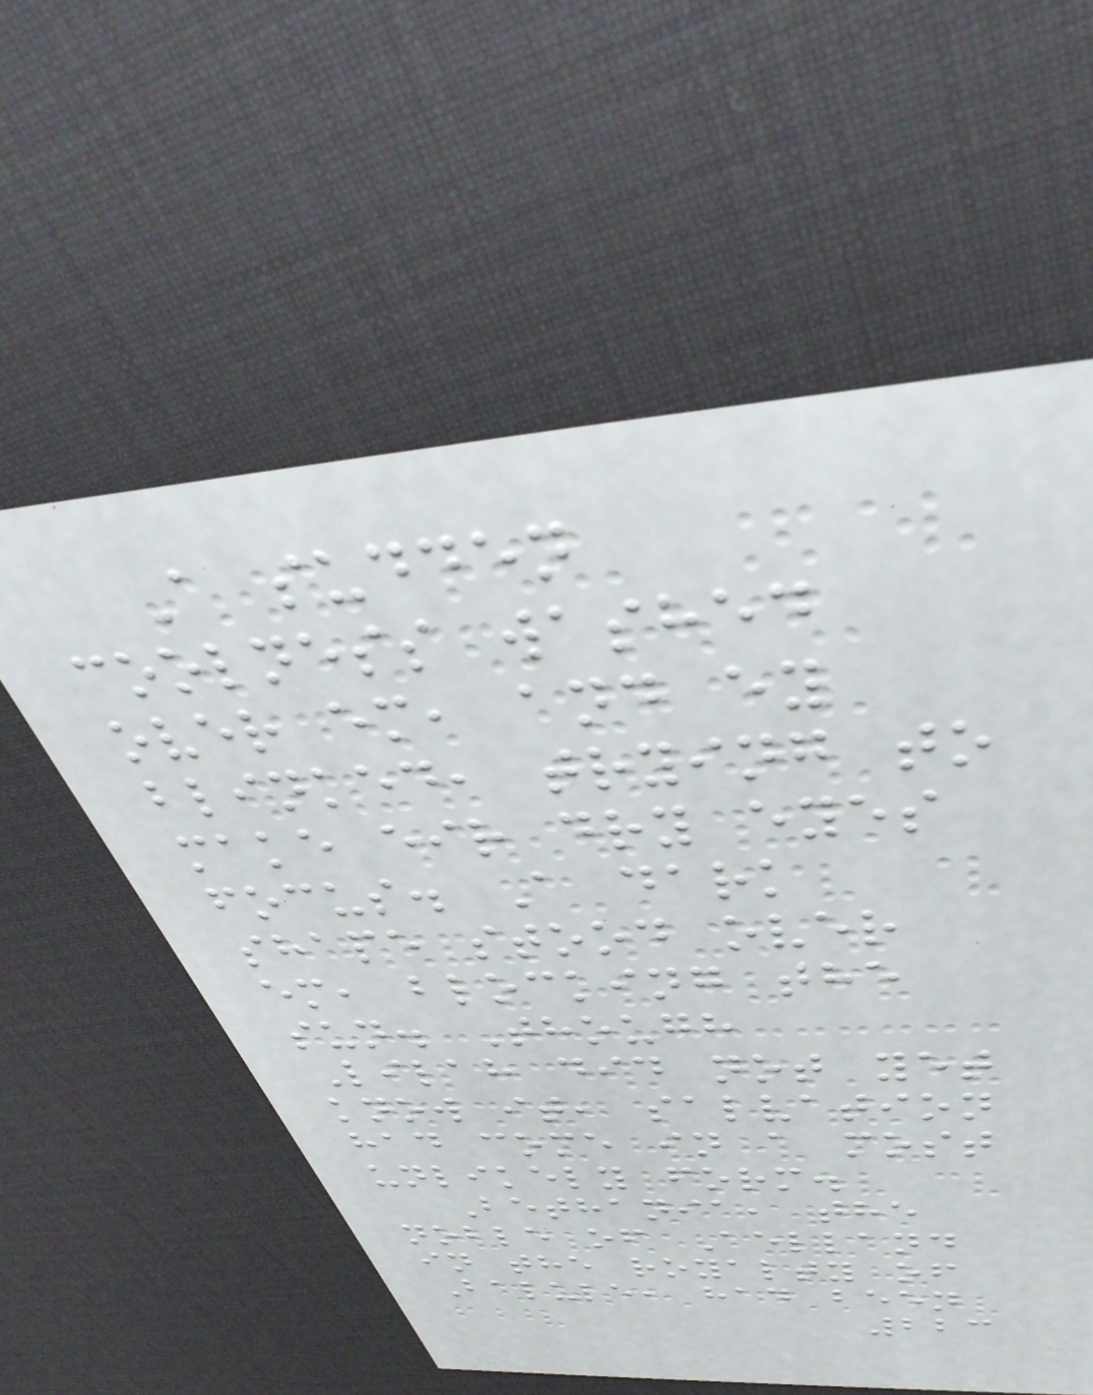A sudden
coolness washed
over em, and ey
blinked, trying to
make eir dry eyes
focus. A dark
shape stood over
em, blocking the
sun. Though
Lilah did not yet
know it, salvation
had come in a most
unlikely form.
Bethania, the
noble of Aelland
in the royalty of
Balule, had been
223
